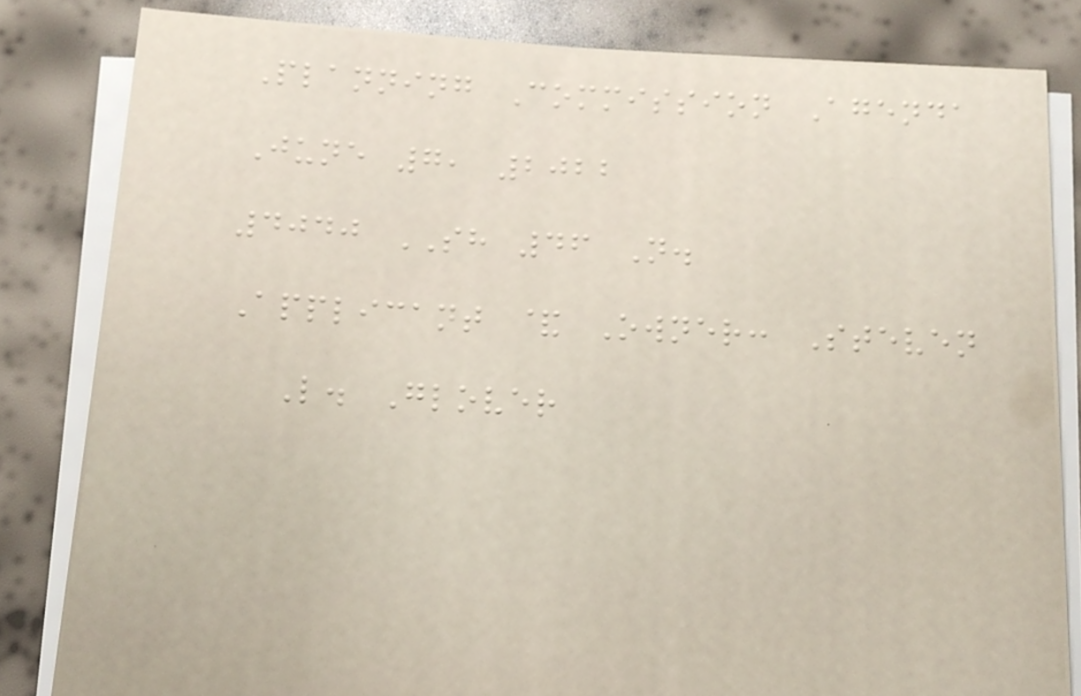Planning Commission Agenda
June 7, 2022
4040 SH 46 N.
Applicant & Owner: Steven
L. Glover
